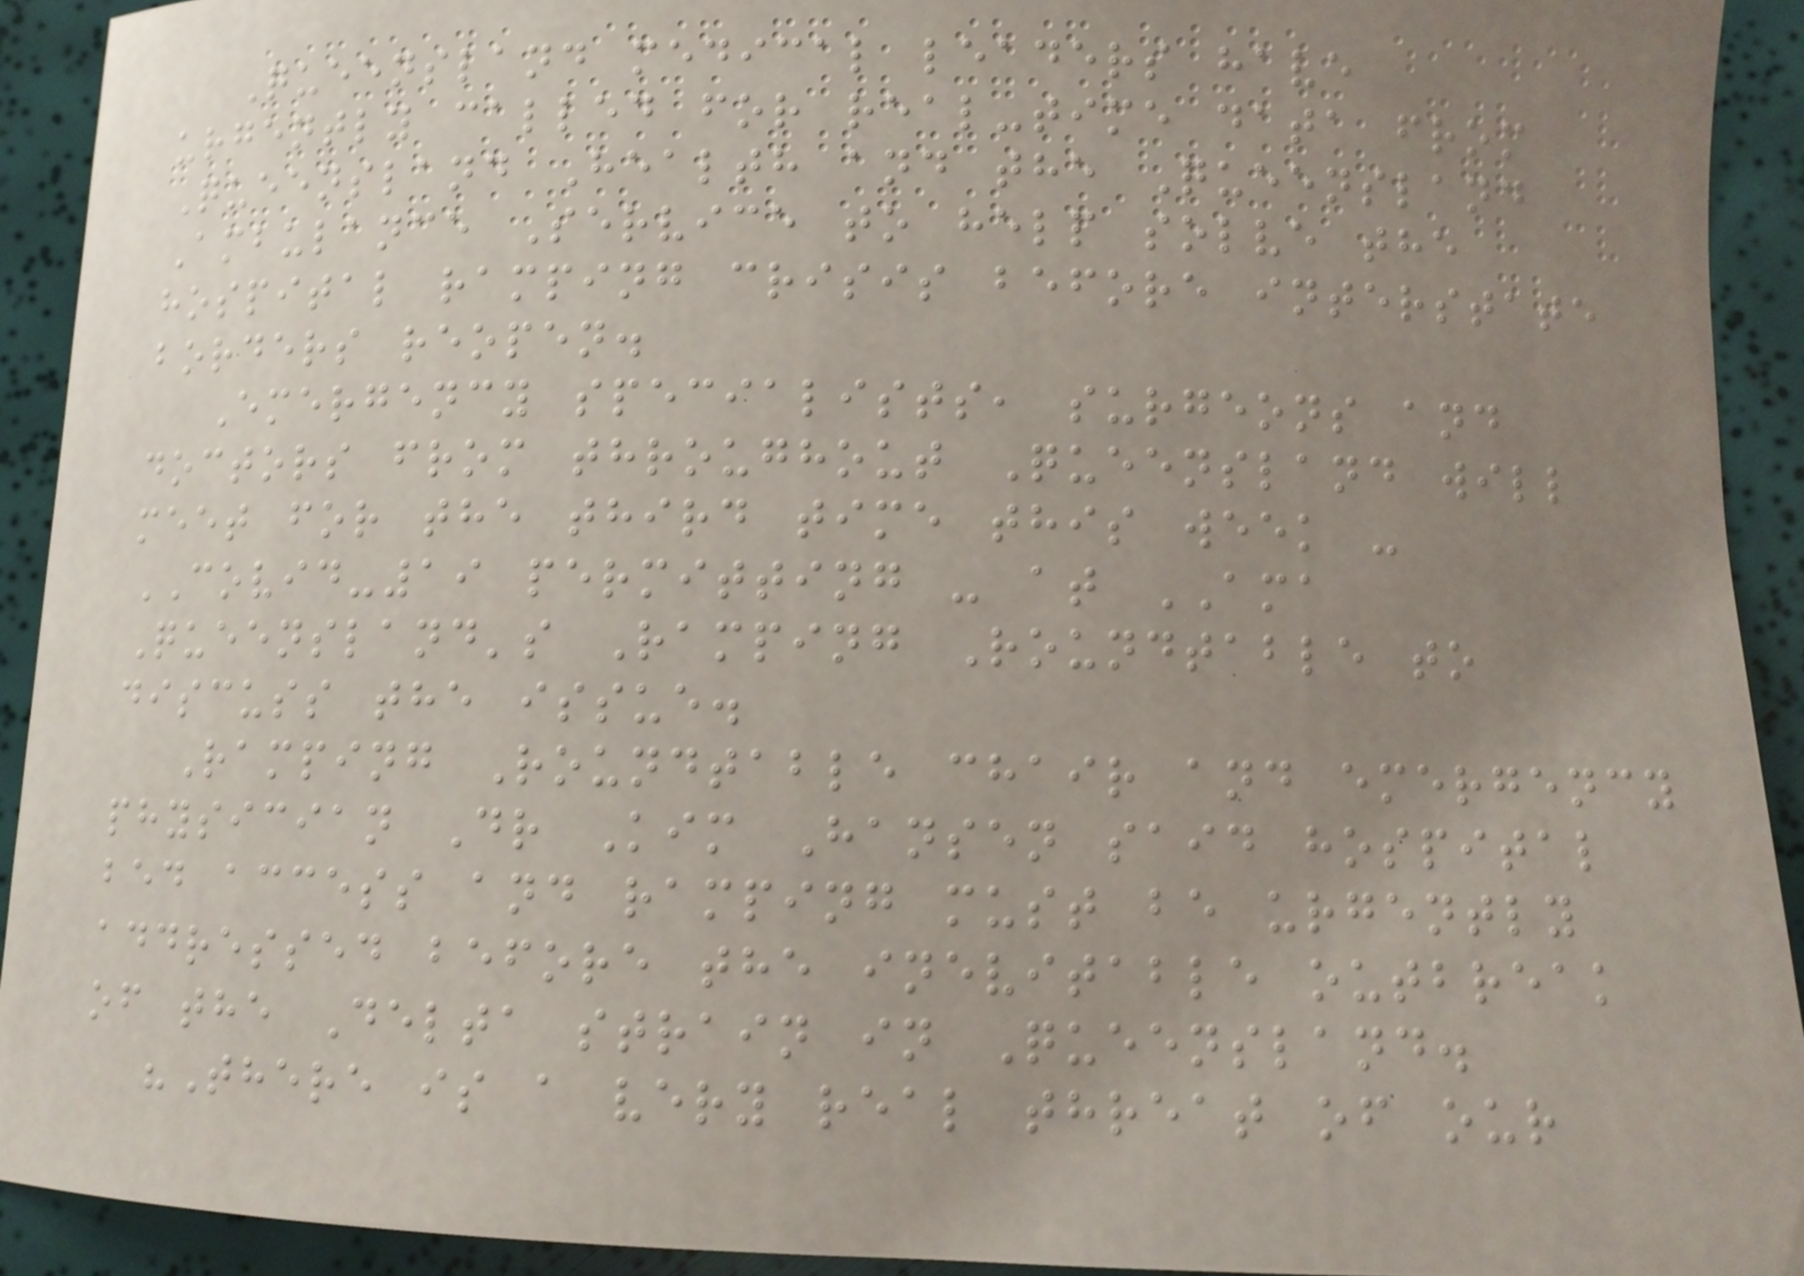Queensland medical leaders have
urgently called for real-time data from
Queensland Health and the Queensland
Ambulance Service to help solve the
hospital ramping crisis before interstate
borders reopen.
Emergency specialists, surgeons and
doctors from throughout Queensland will
meet for the third time this week -
COVID-19 permitting - at AMA
Queensland's Ramping Roundtable to
discuss the issue.
Ramping Roundtable chair and emergency
physician Dr Kim Hansen said hospital
bed access and ramping must be urgently
addressed before the inevitable outbreak
of the Delta strain in Queensland.
"There is a very real threat of our
